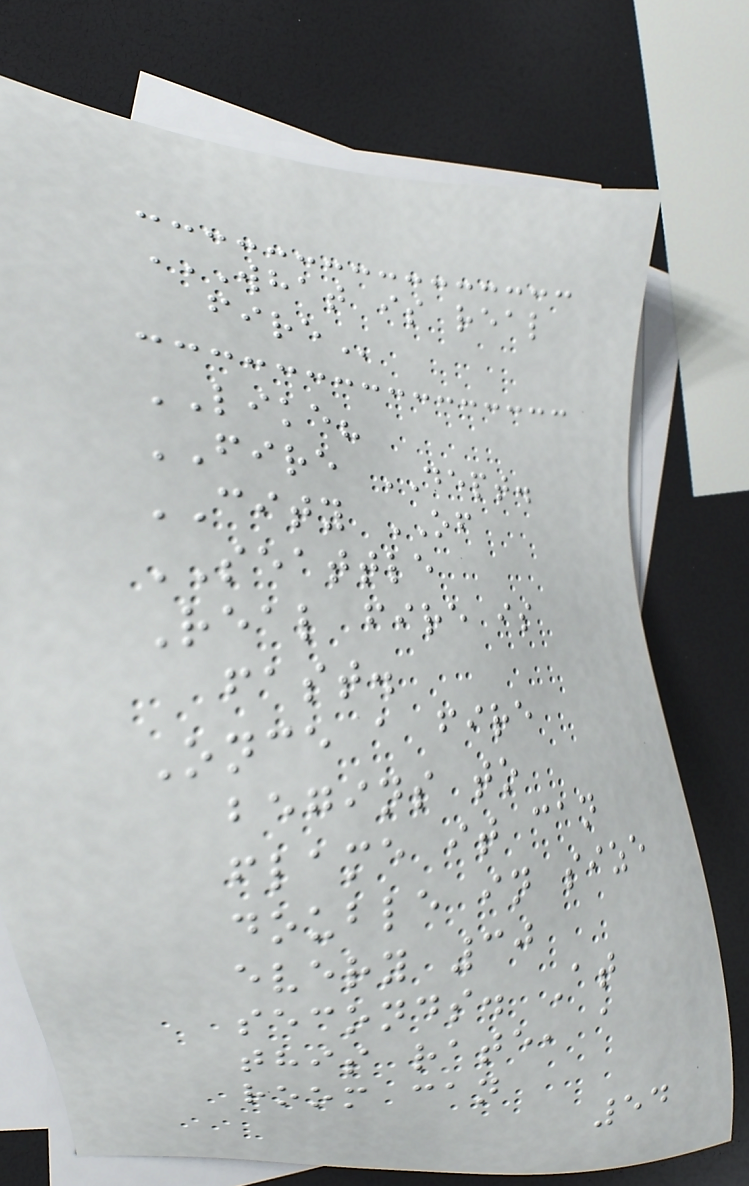WHAT IS REAL
FIRE
LIKE?
FIRE DEPT.
CITY OF
SEATTLE
Real fire is
fast.
Once a fire
begins to
flame it can
double in size
every 30
seconds. At
this rate, a
room can
54
